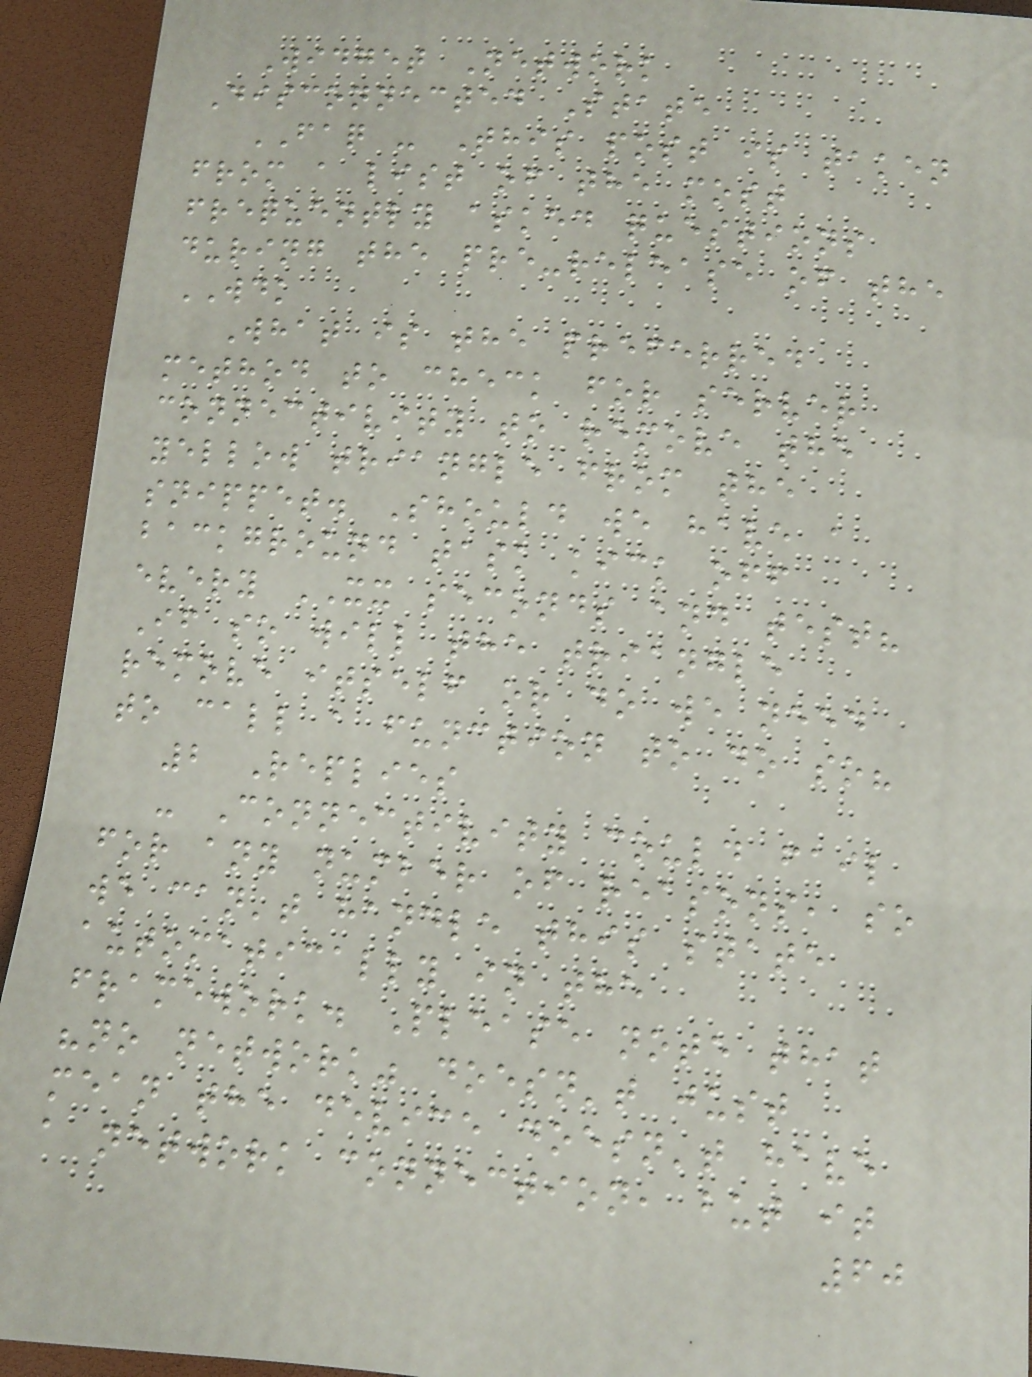Widget Network
Disconnected State
FAQ - This post is taken
from a list of the most
frequently asked questions
during the pre-release of the
WDK
What is the preferred
method to check for server
connectivity to remove the
yellow triangle from the
snippet. Should we have a
background task kick off
every XX seconds and test?
If so will the triangle
remove itself or do we need
to call a function to do so?
2 Replies
- Connectivity could fail
for any number of reasons, so
we can't handle this state
automatically in the
framework. Please note that
"no network" doesn't just
mean the device doesn't have
a network connection, but it
60
